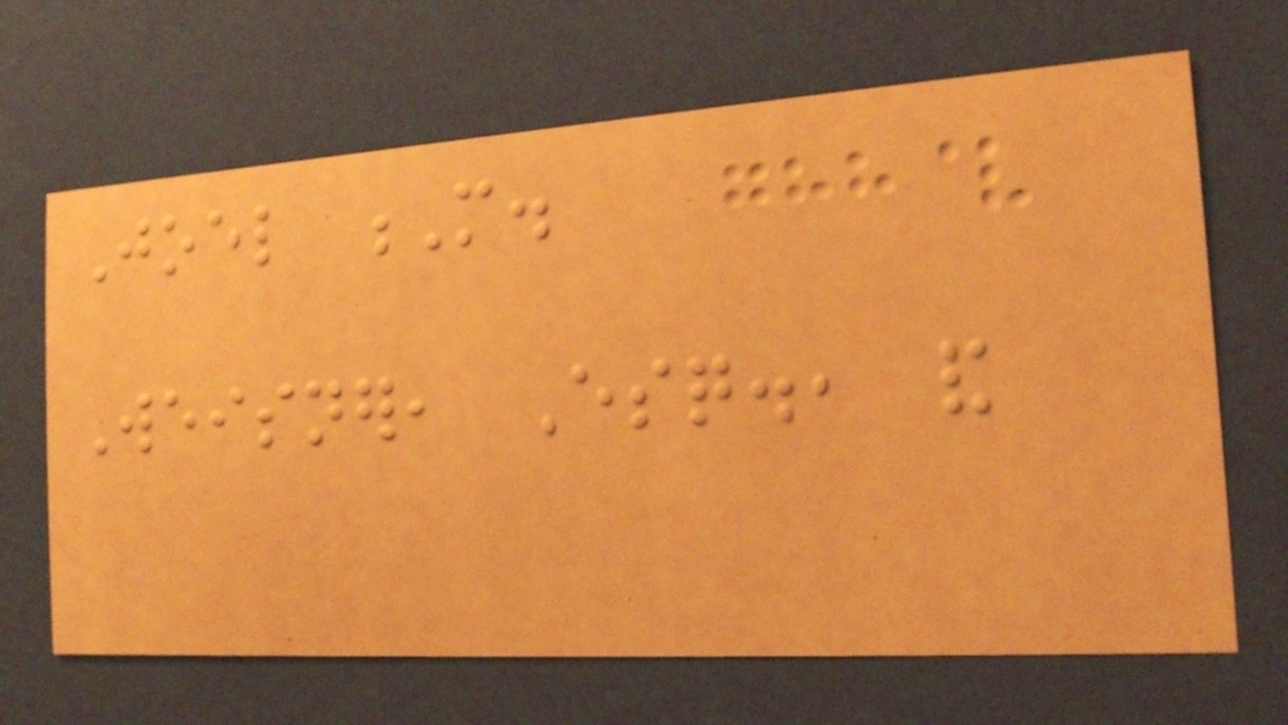Joel M.
Weisner, Esq., and
